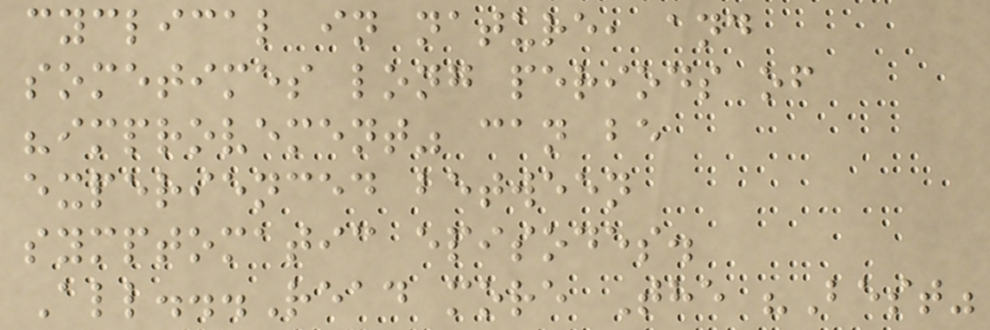cyclical in nature, and
sometimes long periods of
"improvement" can be
experienced between
symptomatic episodes.
All...Read more The "Best"
